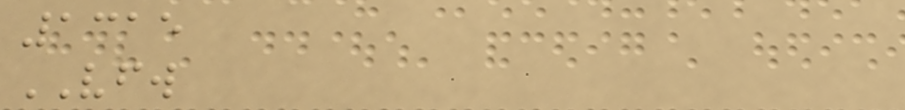1315
VFW
